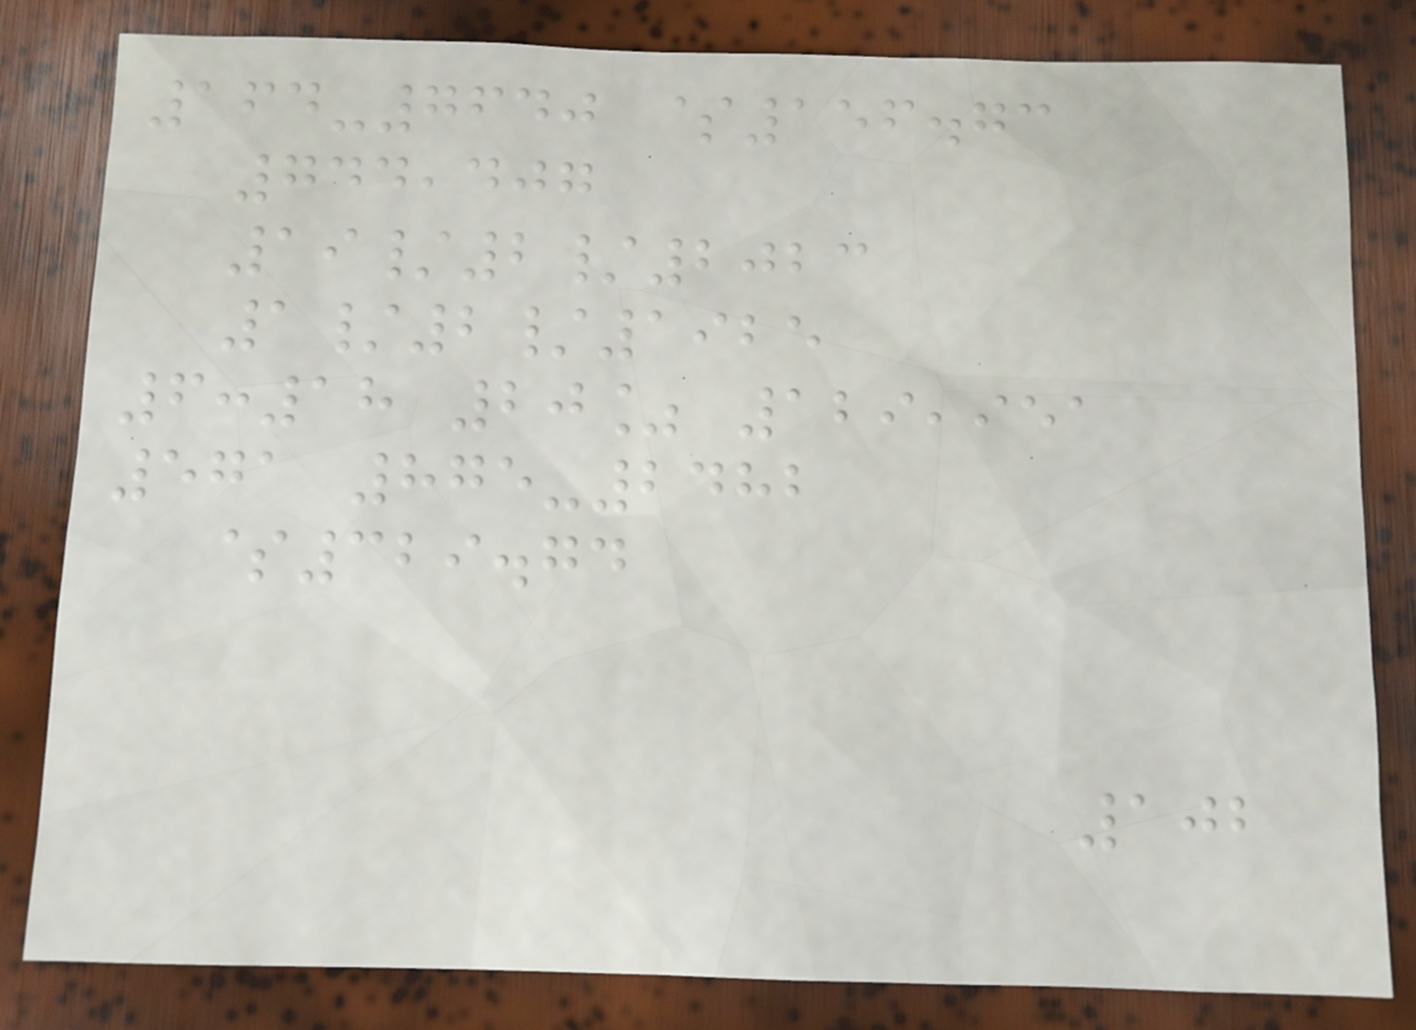164-7640 $156.73
744,407
19/2/2023
1/2/1925
6:18 20% 129,951
571 875-2482
$329.74
102
